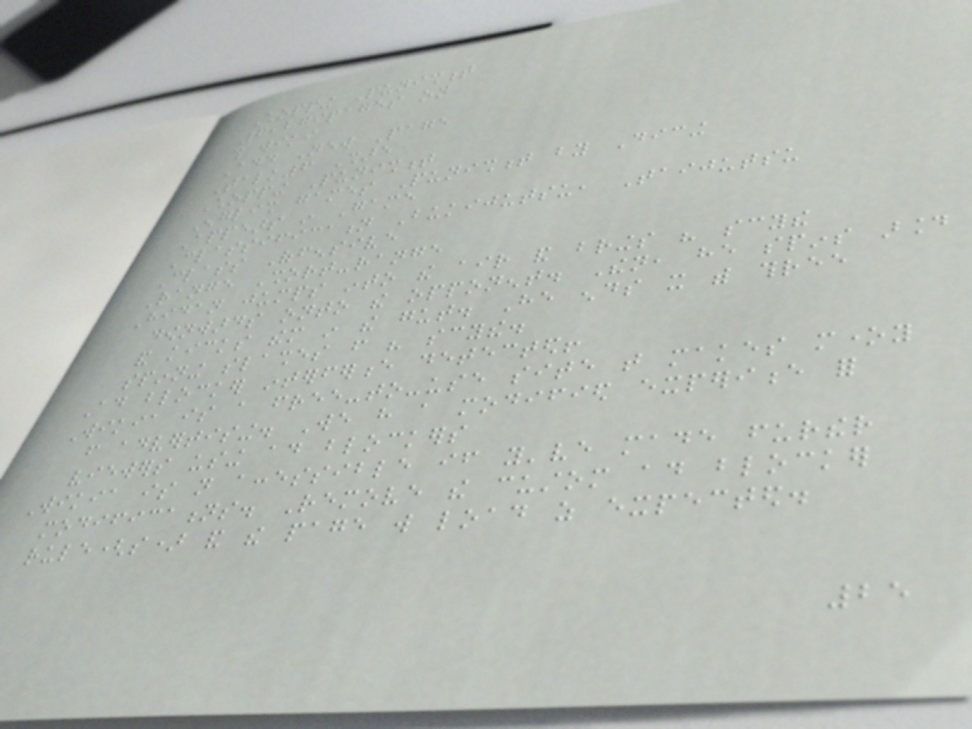Chopping Punishment
6,279pages on
this wiki
Add New Page
Talk6 Share
Chopping Punishment
English games Punishment by Dicing
Appears in Game
Classification Bukijutsu, Taijutsu
Class Offensive
Range Short-range
Hidan jumps into the air and brings his scythe
downwards onto the opponent. Then, he spins around
and kicks them in the gut. He ends it with three
spinning slashes from his scythe.
Ad blocker interference detected!
Wikia is a free-to-use site that makes money
from advertising. We have a modified experience for
viewers using ad blockers
Wikia is not accessible if you've made further
modifications. Remove the custom ad blocker
rule(s) and the page will load as expected.
25
